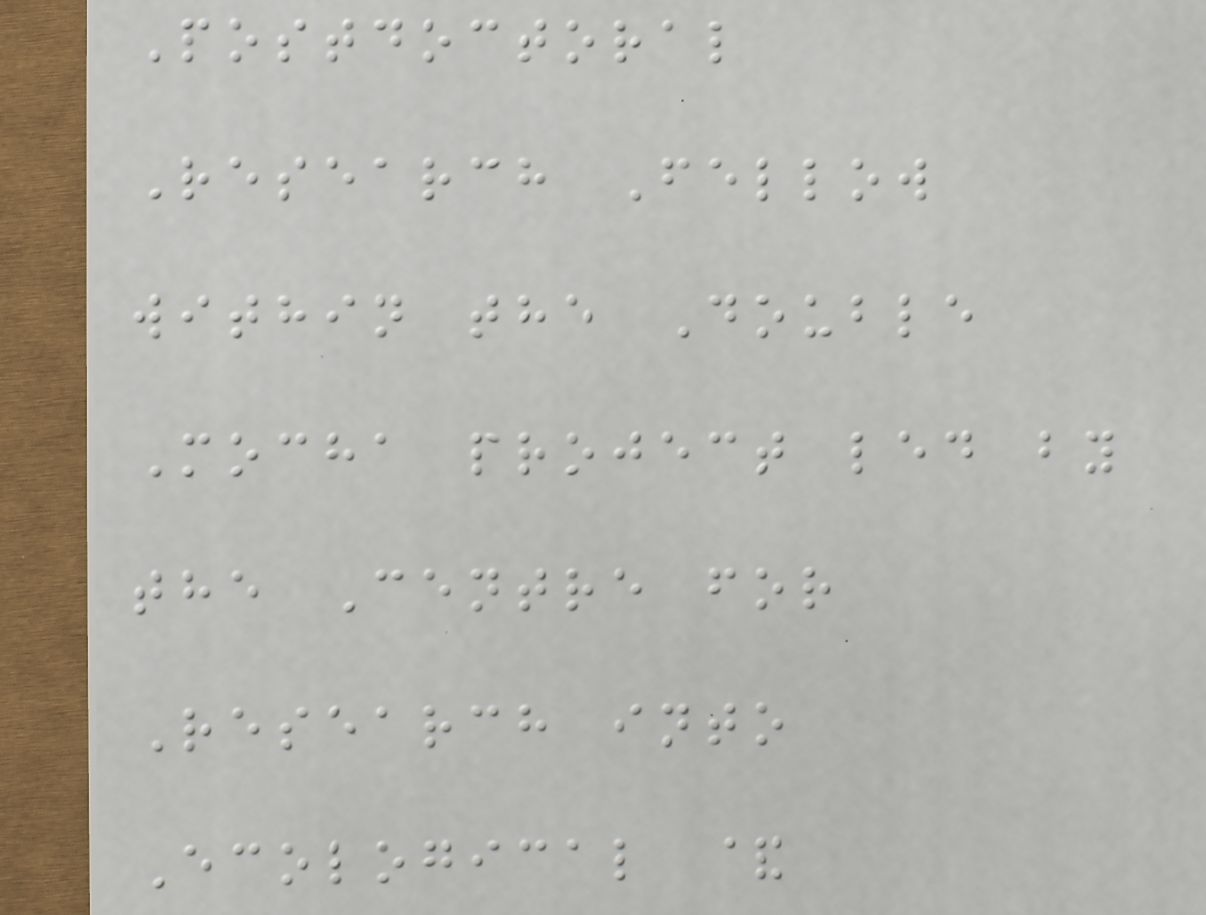Postdoctoral
Research Fellow
within the Double
Mocha project led by
the Centre for
Research into
Ecological &
